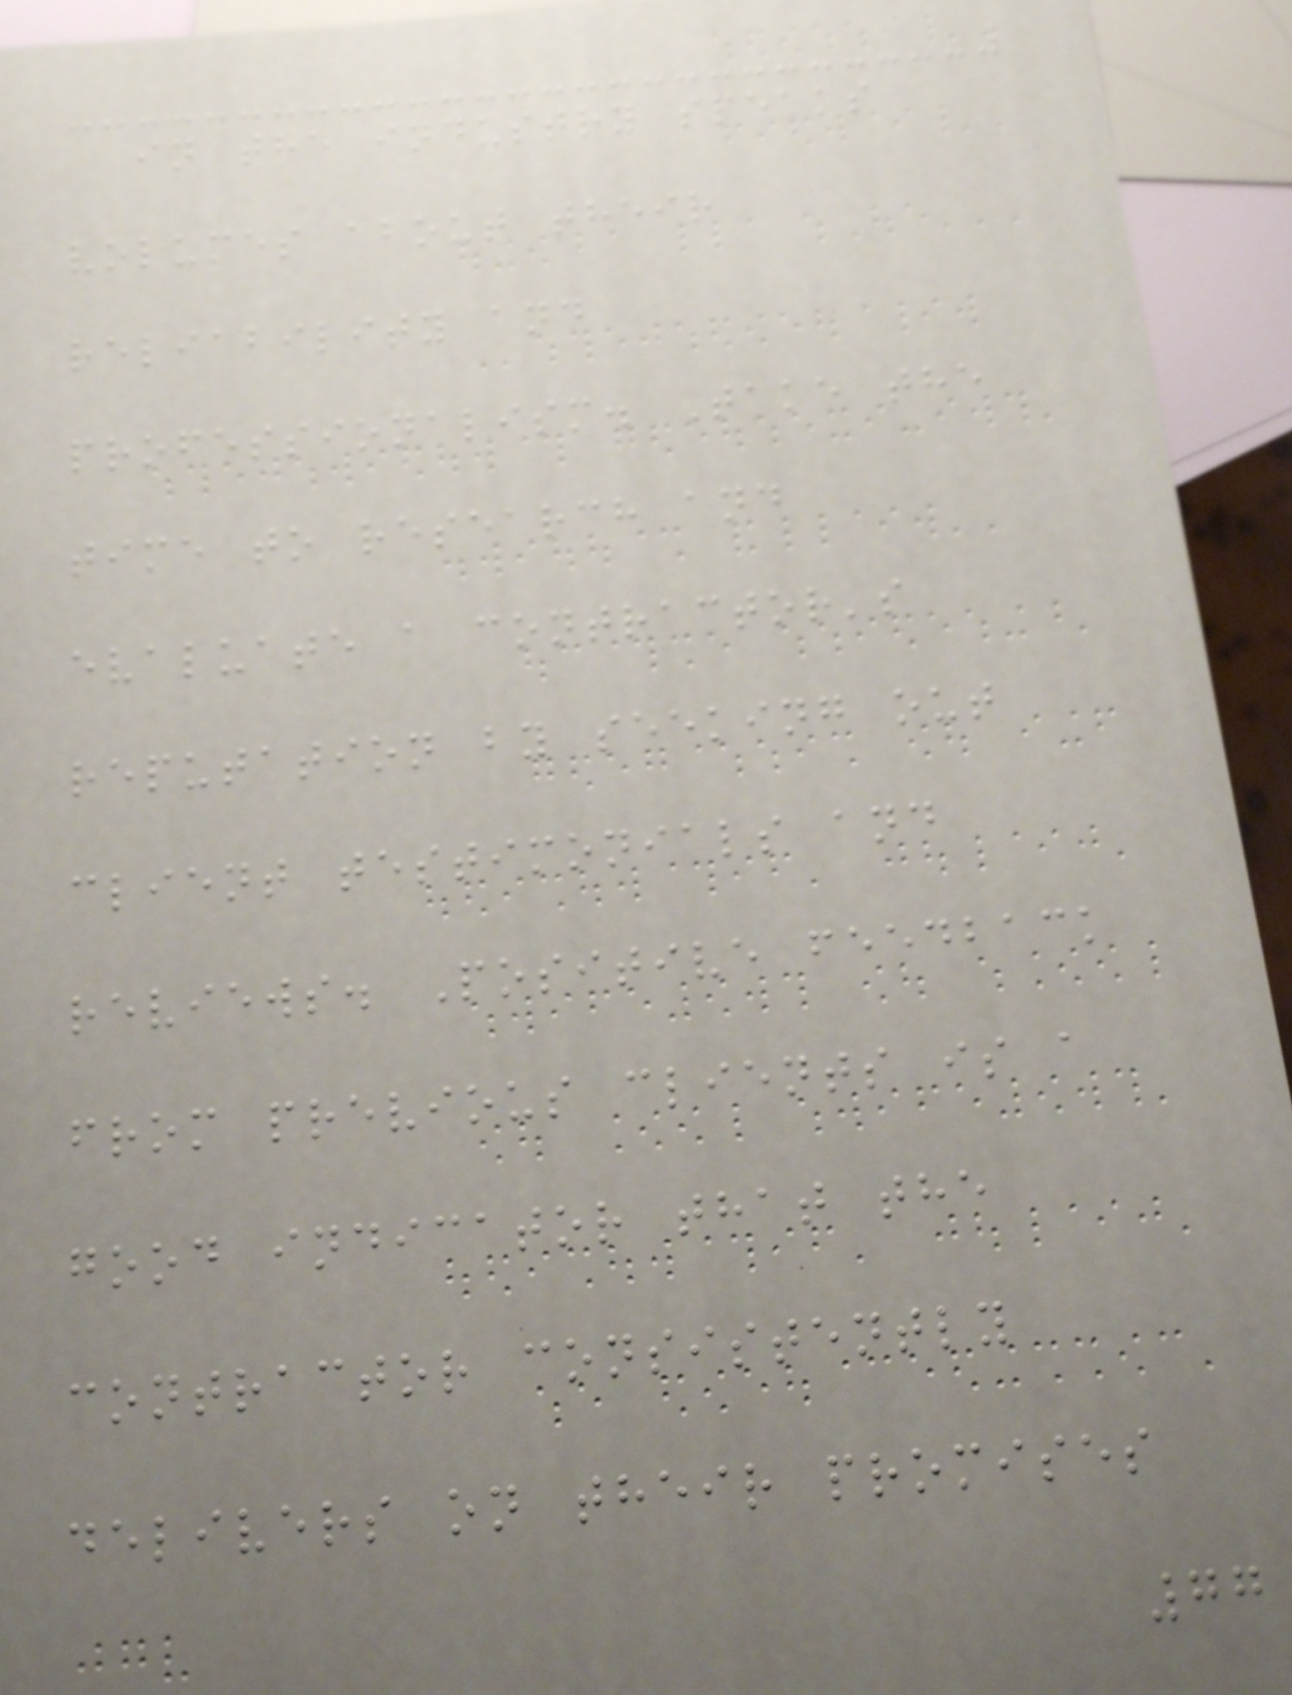in the industry speaks
volumes about their
reliability and
professionalism. Take the
time to research and
evaluate a contractor's
reputation by seeking out
client testimonials and
reviews. Positive feedback
from previous clients is a
good indicator that the
contractor consistently
delivers on their promises
77
